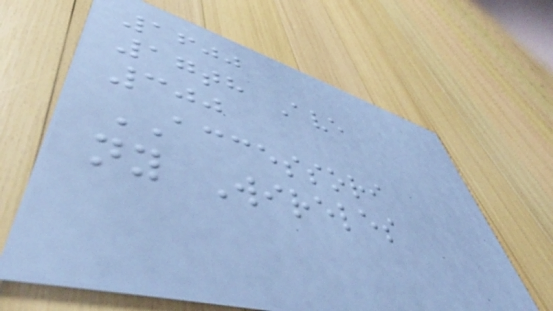1600
17th Ave
300
ACCESSORI
ny Wireles
